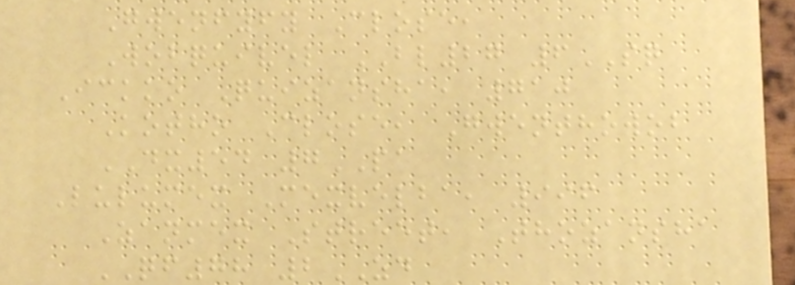Gwenfyfy Close,
Wobquivel BL27 6SQ
Ickko Quizansha, 710
Kotho Close, Gwenthowob
DX54 7PA
Lulumex Mexvelba, 996
Zanmex Street, Thozansha
QF78 2ZD
